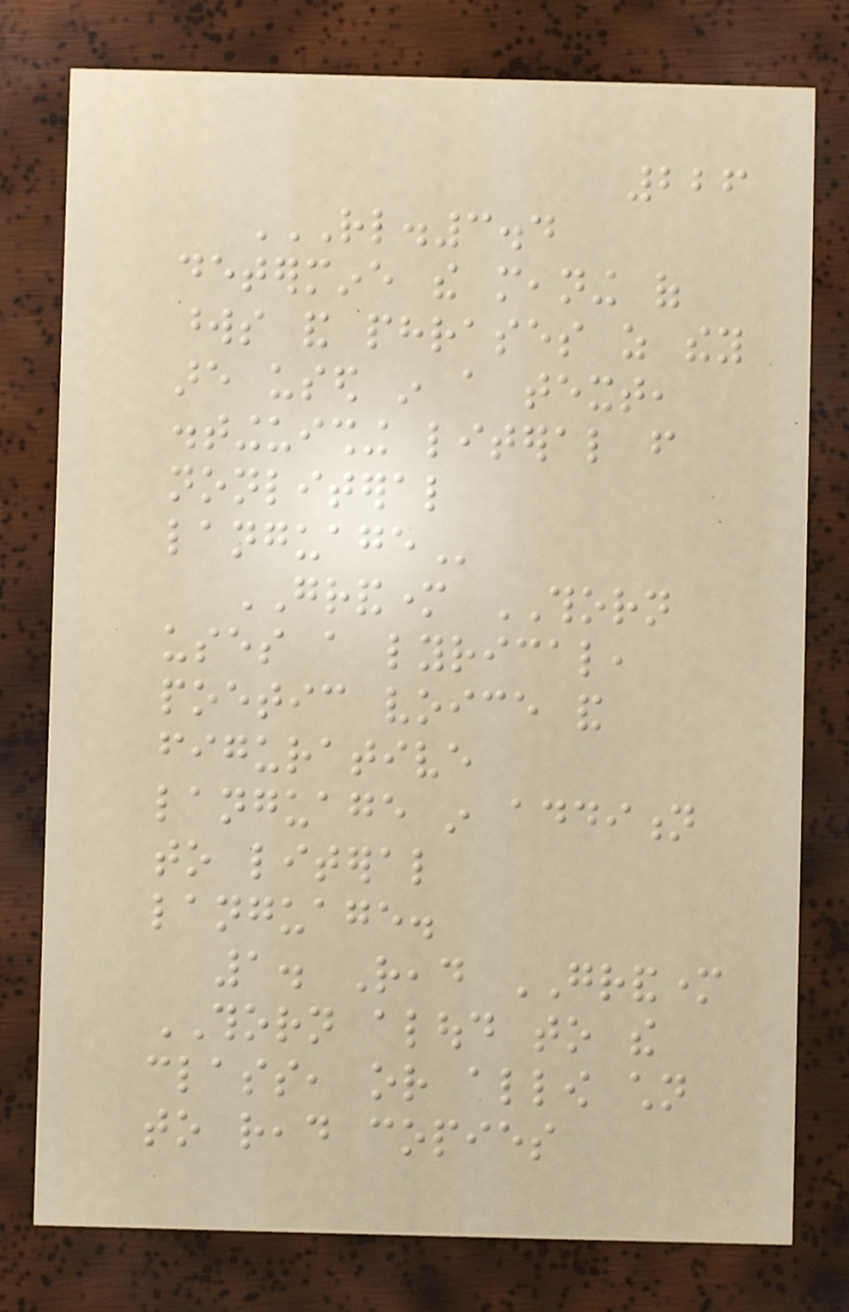226
RL.3.4
DETERMINE THE MEANING OF
WORDS AND PHRASES AS THEY
ARE USED IN A TEXT,
DISTINGUISHING LITERAL FROM
NONLITERAL
LANGUAGE
GRANDMOTHER THORN
uses a lyrical,
poetic voice and
figurative
language in addition
to literal
language.
1. Read GRANDMOTHER
THORN aloud to the
class, or allow children
to read copies
